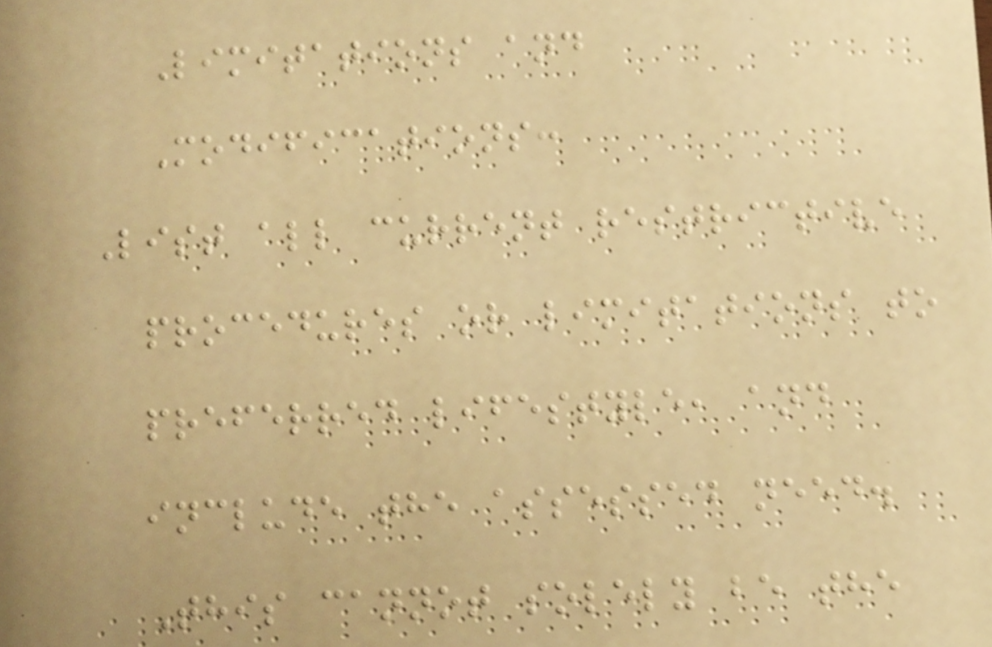Limitations and
Modifications:
List all current restrictive
procedures or limitations to
preferred lifestyle, and
include the assessed need.
This cannot solely be the
